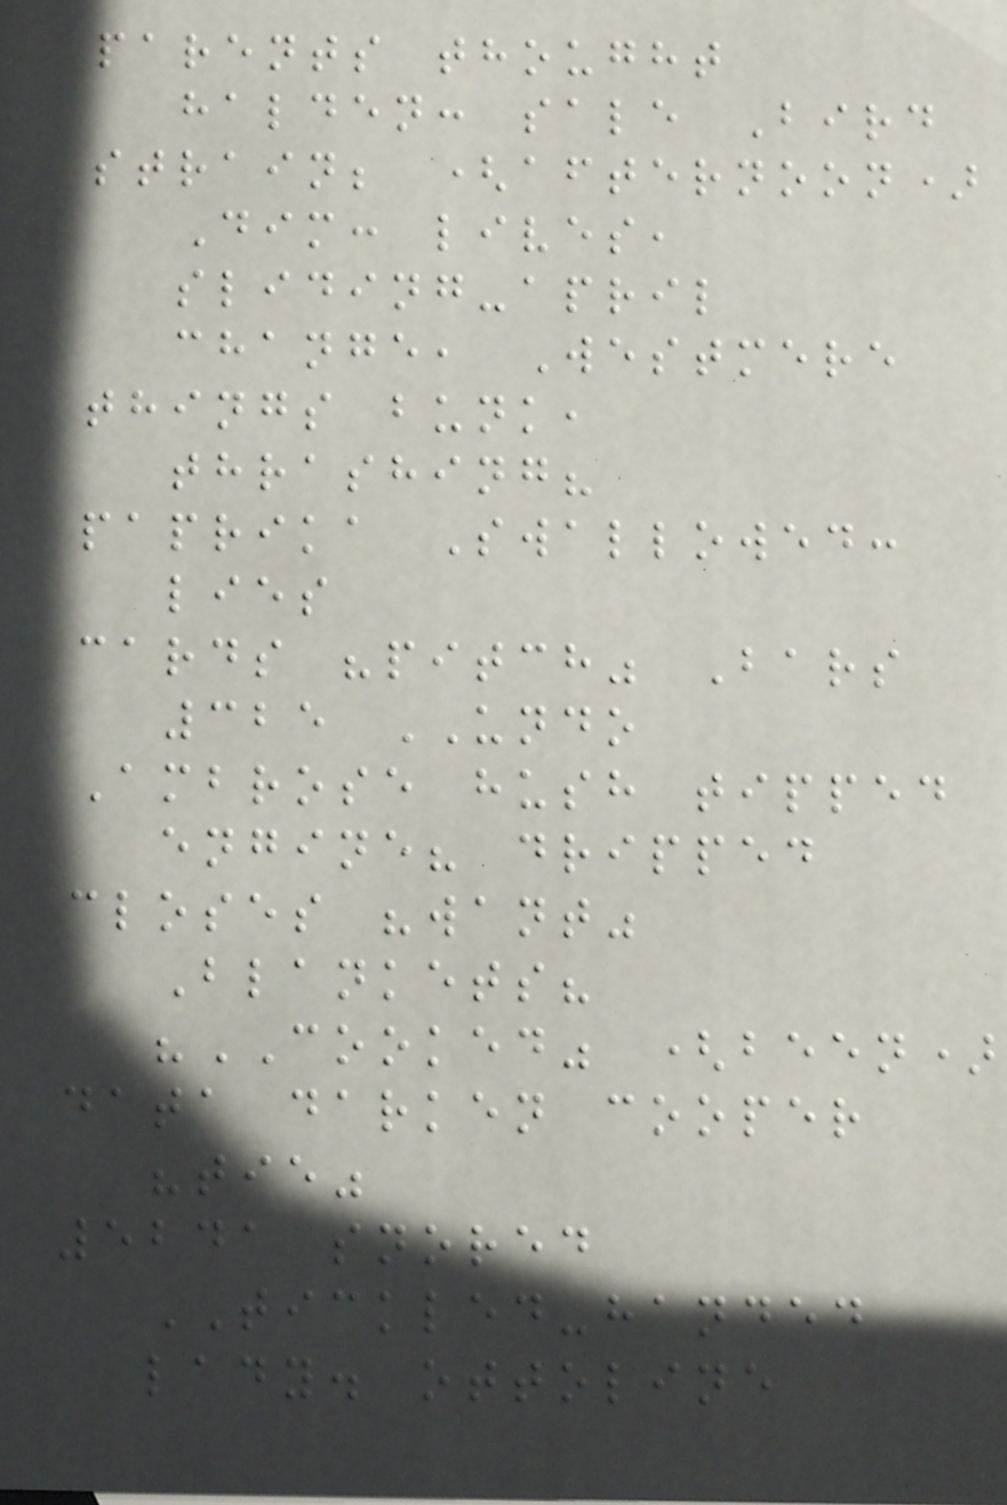parents thought
halden: sale Bird
strain; (afternoon)
Dim: lives,
sliding-april
change, Westmere
things bunk,
thrashing?
paprika Swallowed:
lies
cards "pitch" Bars
325 UNDO
Ambrose hush tipped
engine? dripped
closes "want"
Blankets?
"COOKED" (been)
data darken cooper
"tie"
5241 snored
TICKLED-handed
lady. ottoline
